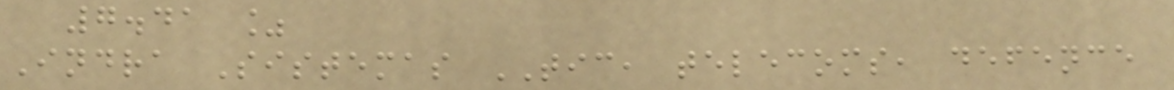7.41 %
Indra Sistemas TIC, telecoms, defence
